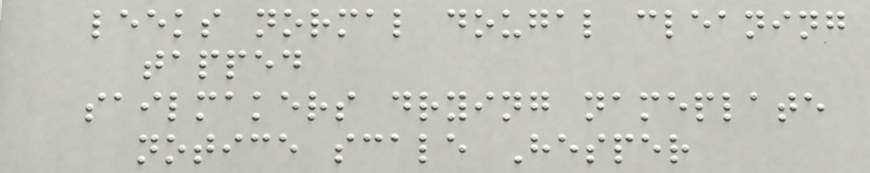leeks normal dougal cleaning
tapped
sailmakers drying nameplate
notice scale Hesper
